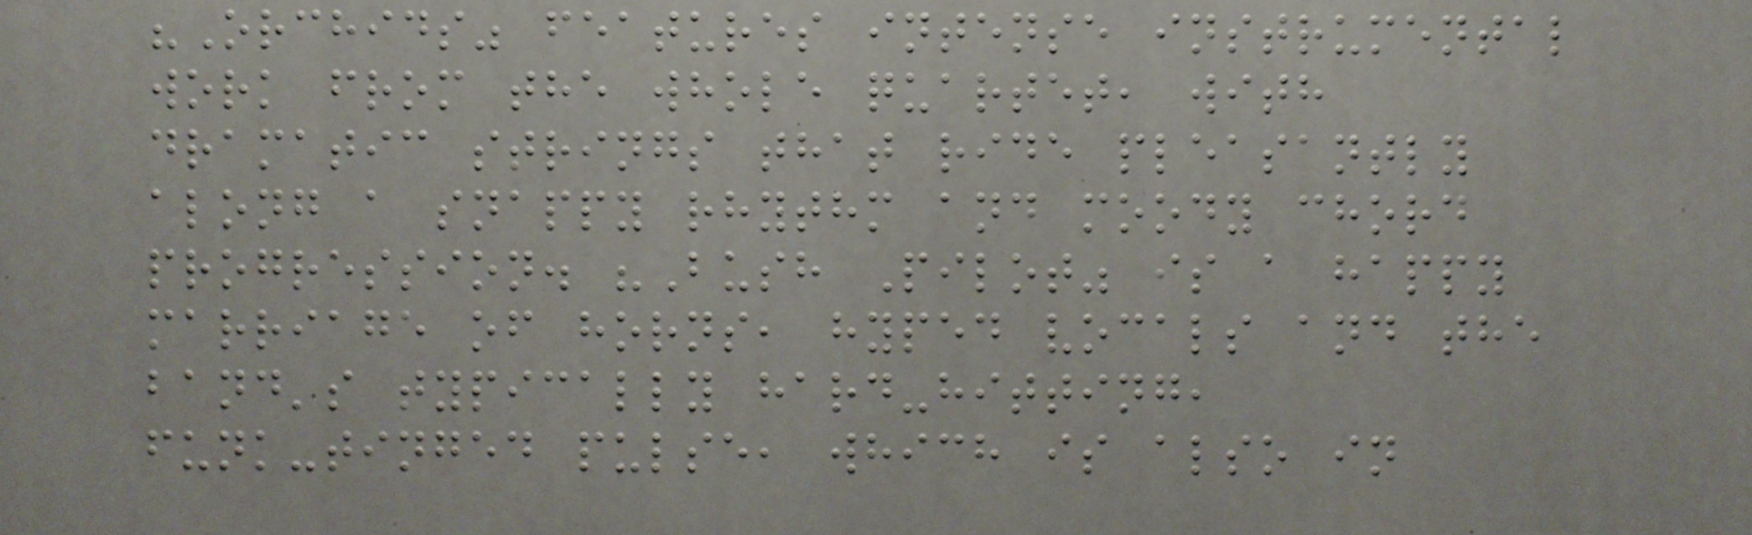"Orchids" features intense instrumental
work from the whole quartet, with
dramatic strings that ride pleasantly
along a snappy rhythm and moody chord
progression. "Bush Pilot" is a happy
marriage of horns, hyped vocals and the
band's typically hard-hitting,
funk-tinged pulse, which is also in
